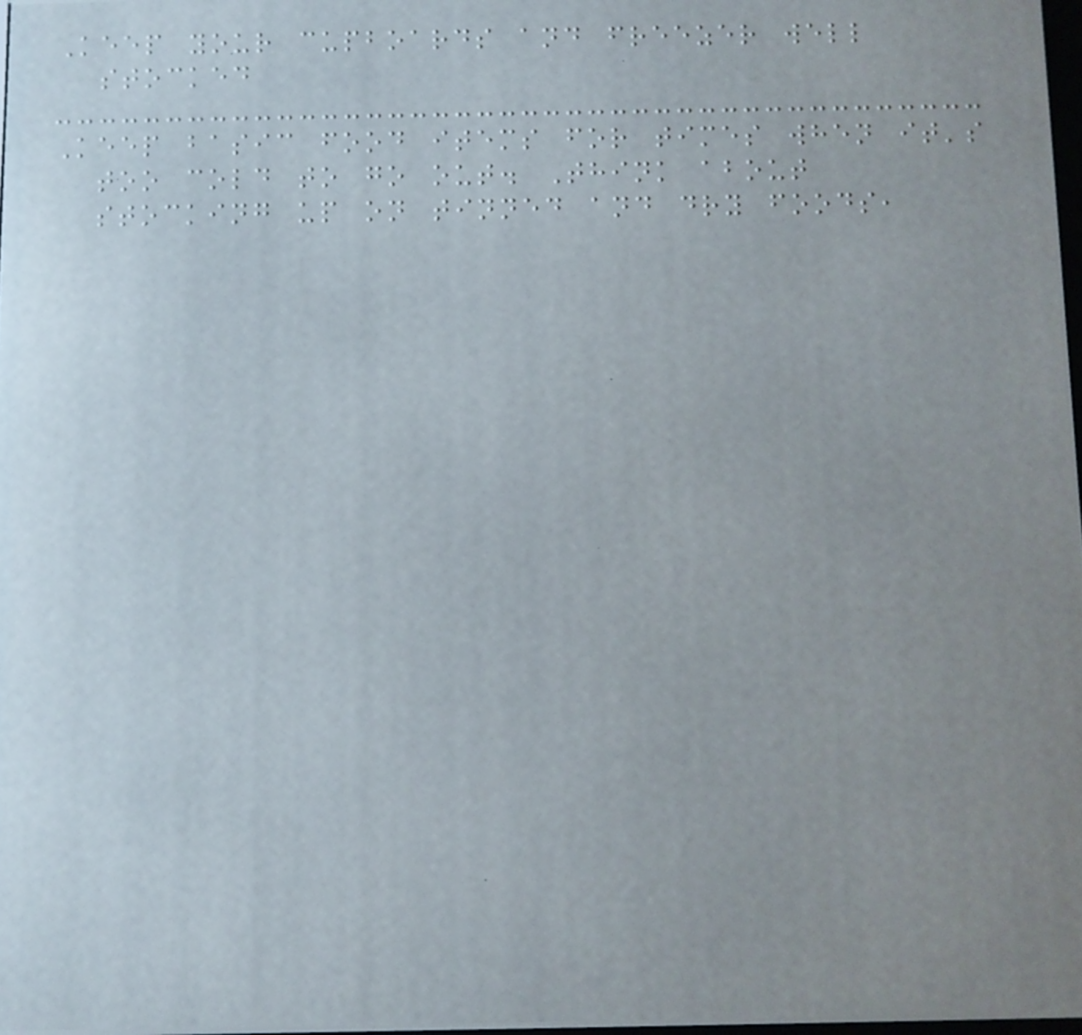Keep your cupboards and freezer well
stocked
Keep basic food items for times when it's
too cold to go out. Think about
stocking up on tinned and dry foods,
